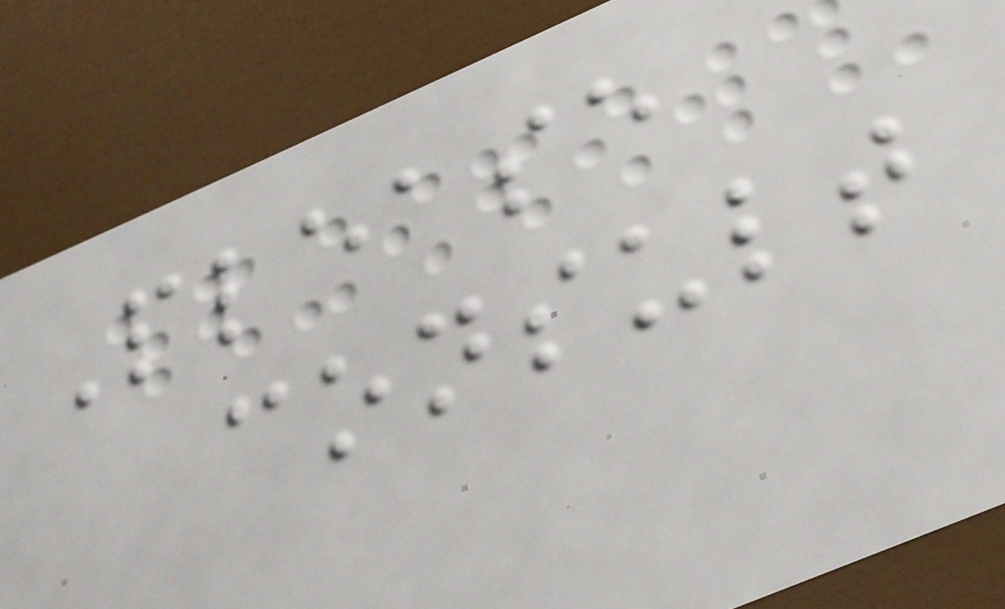Please
consult
